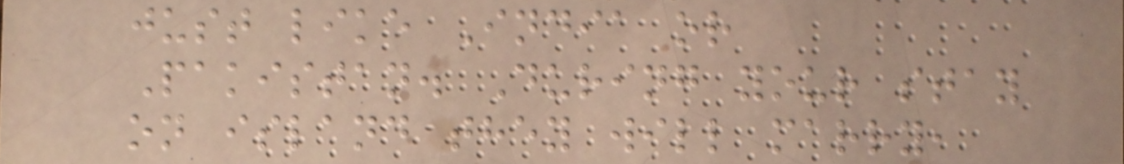just like India or
Pakistan. During your stay
on island they will marry,
